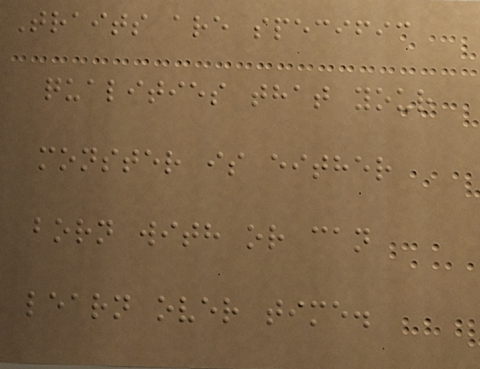Traits are specific
qualities that your
monster is either
born with or can
learn over time.
